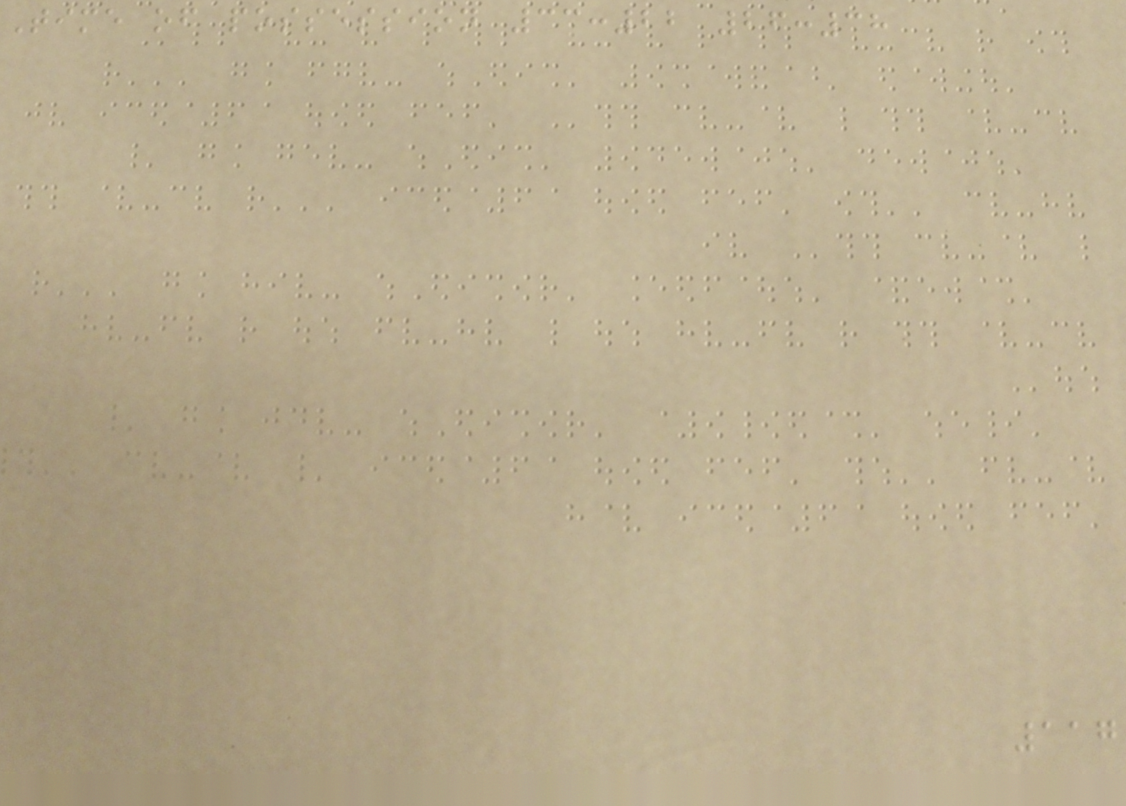Time of possession 33:22 26:38
117
